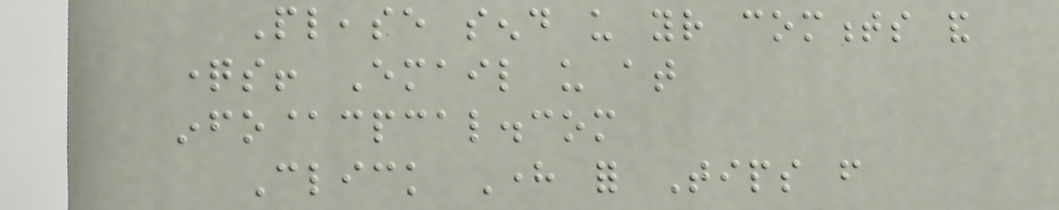Please send us your comments and
questions! Email us at
info@cpcal.com
Click Here for Tips from
